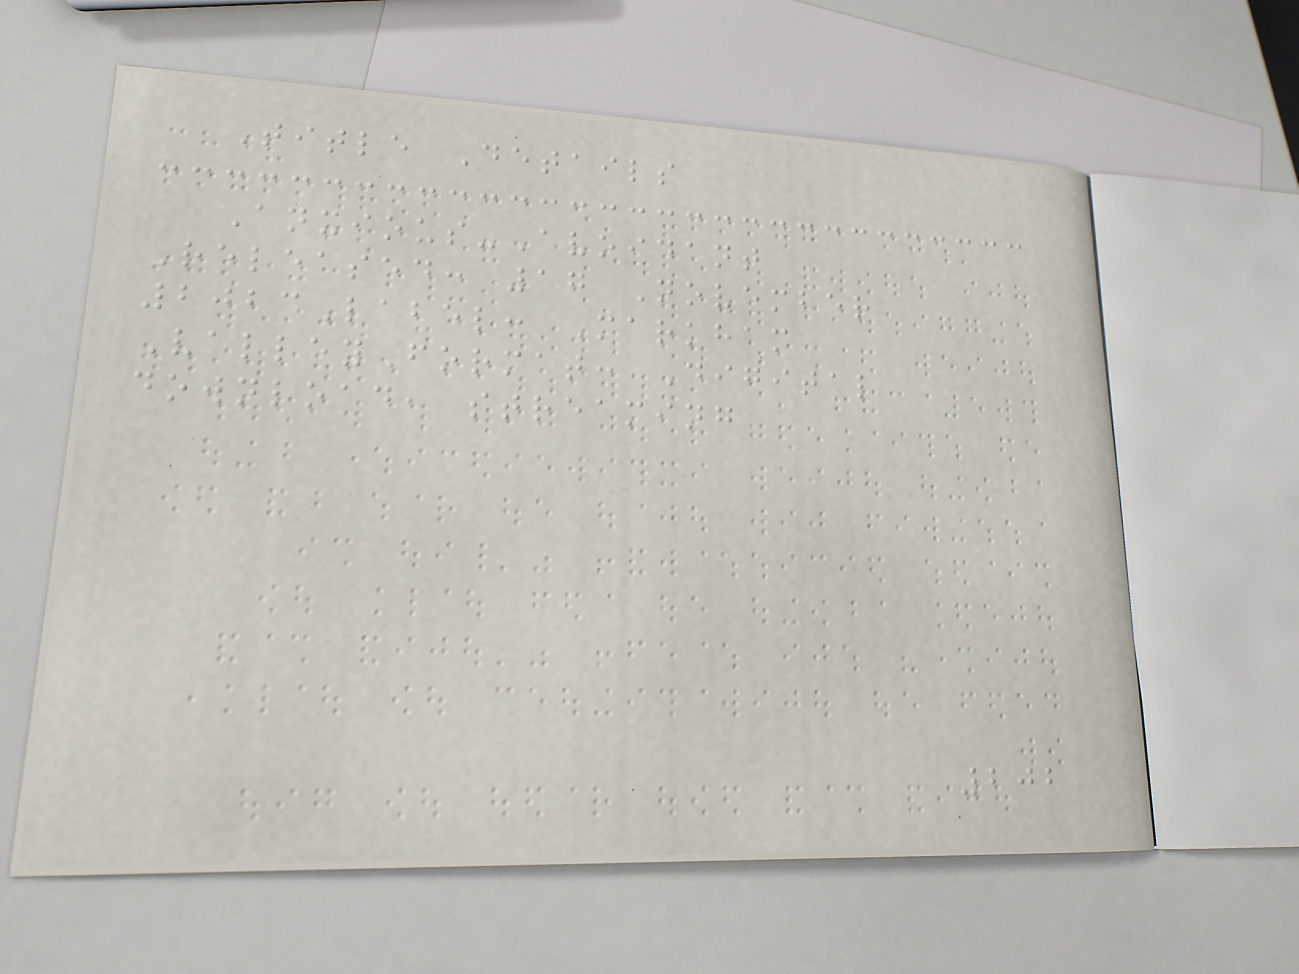Title Details
Anxious-Avoidant
Released: 17 November
2023Label: Markham
ValleyFormat: Digital
download, streaming
202
